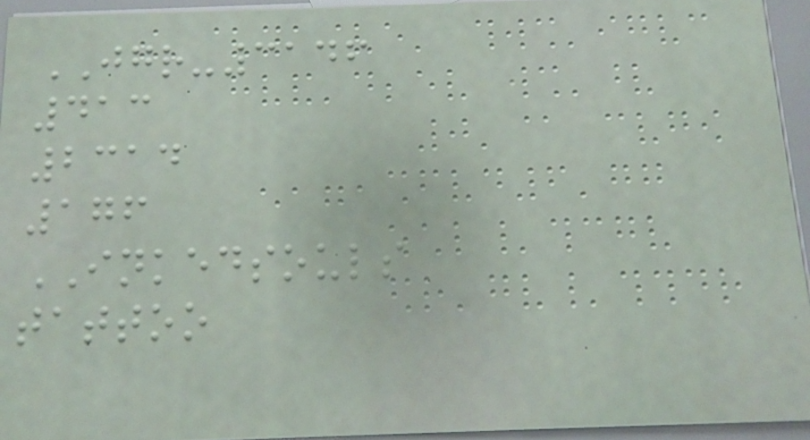JGR-3146
413
2314
176
INKEDSOULS
tattoo
